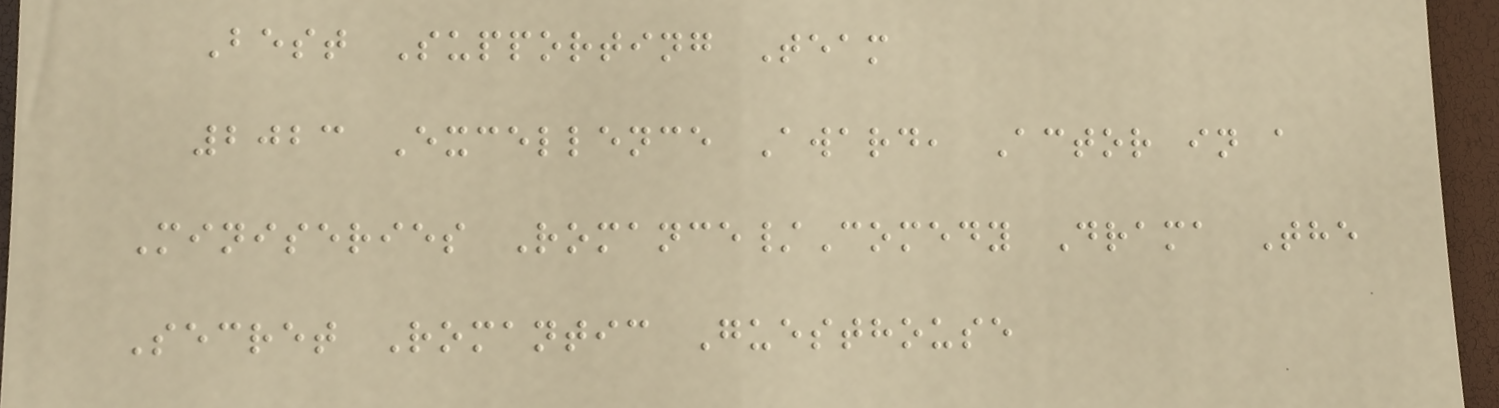Best Supporting Team
2023 Excellence Award, Actor in a
Miniseries Romance/Comedy Drama The
Secret Romantic Guesthouse
